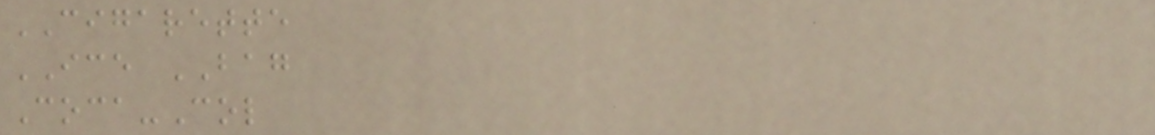CIGARETTE
ICE BAG
Coca-Col
